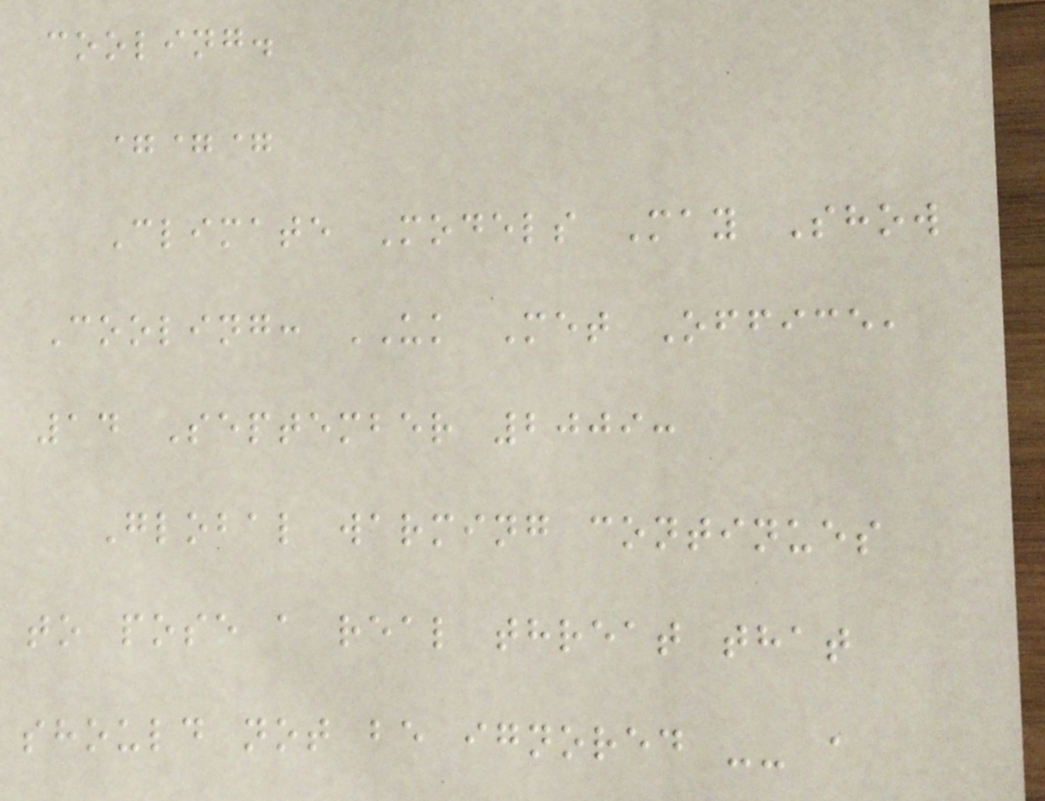cooling.
===
Climate Models May Show
Cooling: UK Met Office,
14 September 2009:
Global warming continues
to pose a real threat that
should not be ignored -- a
